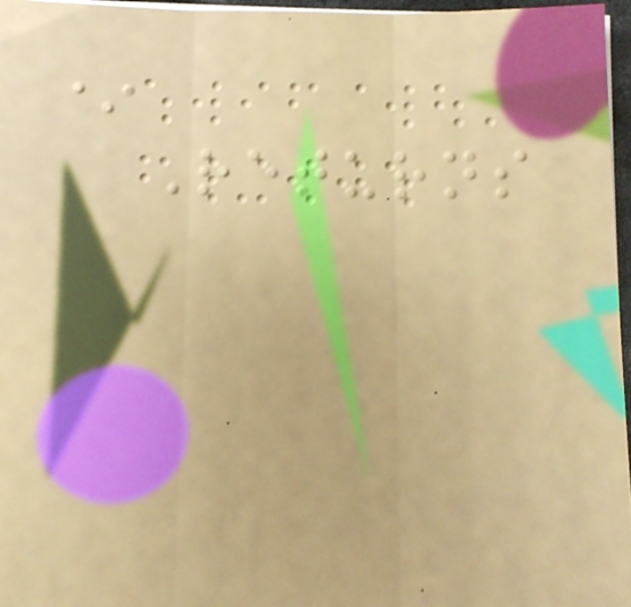*
Returns
